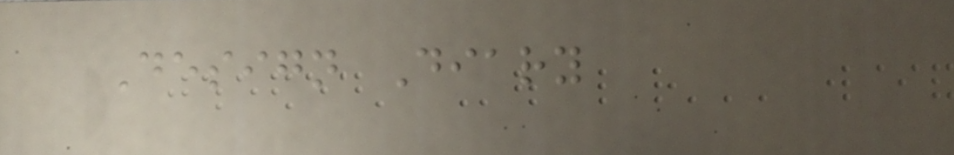Design Diary
